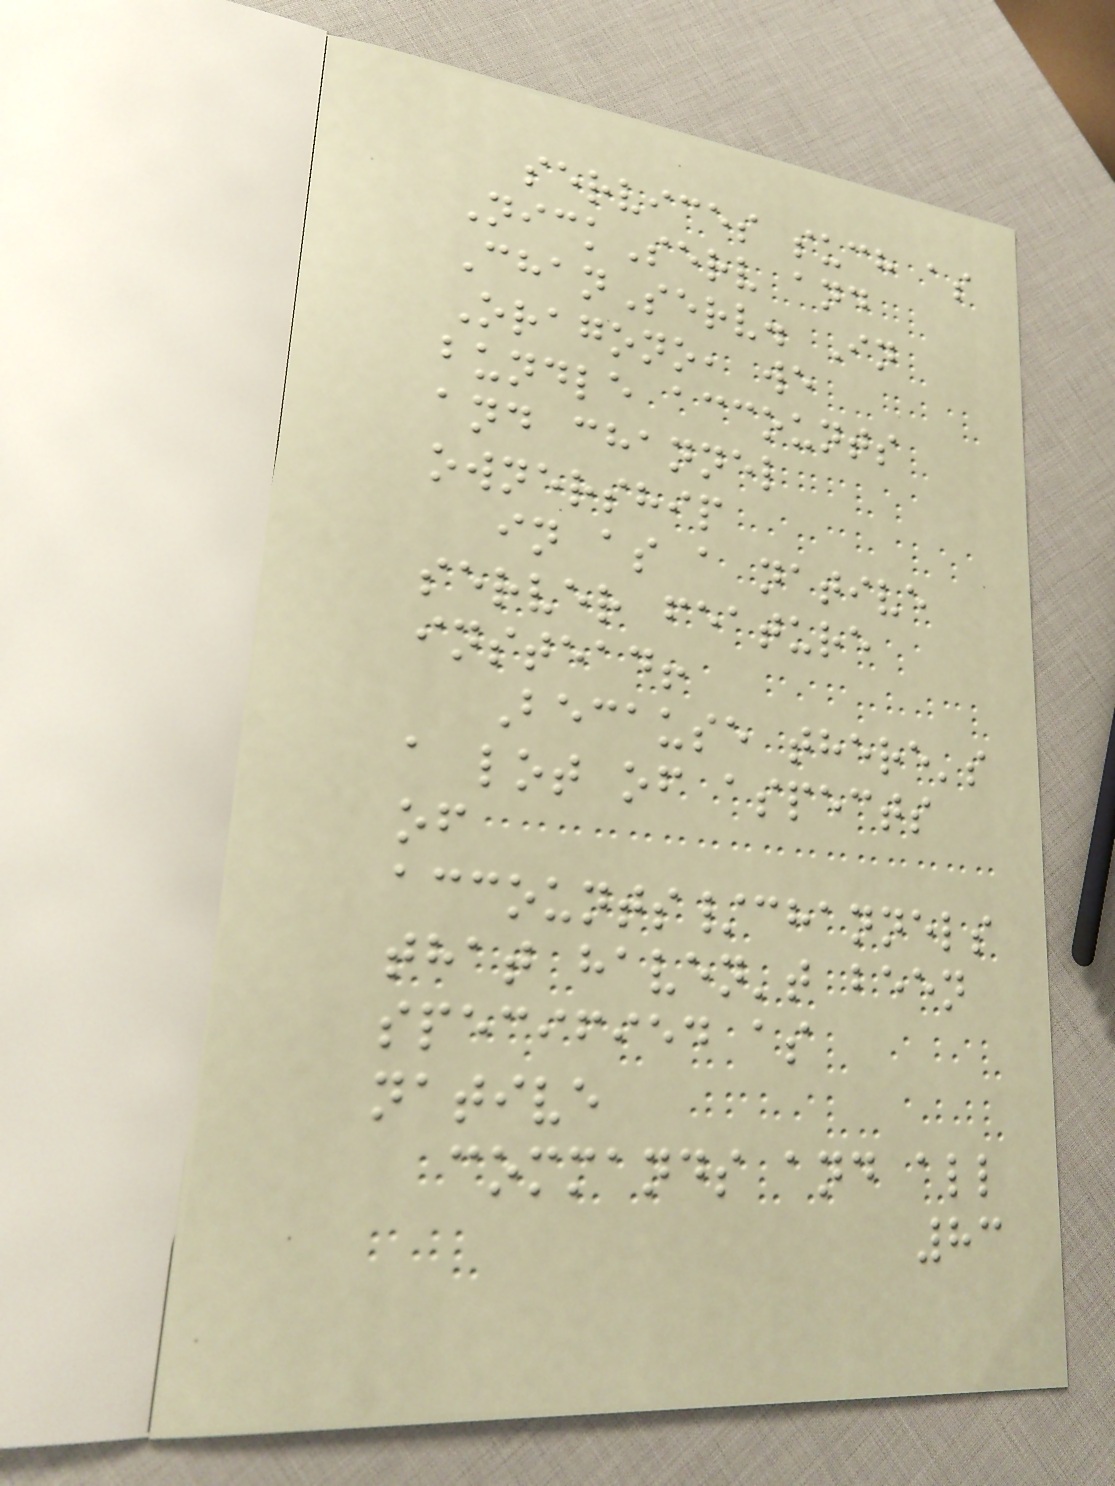services such as
NickServ and
ChanServ. In
Oragono, we
bundle accounts
and channel
ownership
in as a native
server feature
instead!
Because there's
a lot of aspects
of
accounts/channels
that haven't been
specified as
native
commands and all
83
